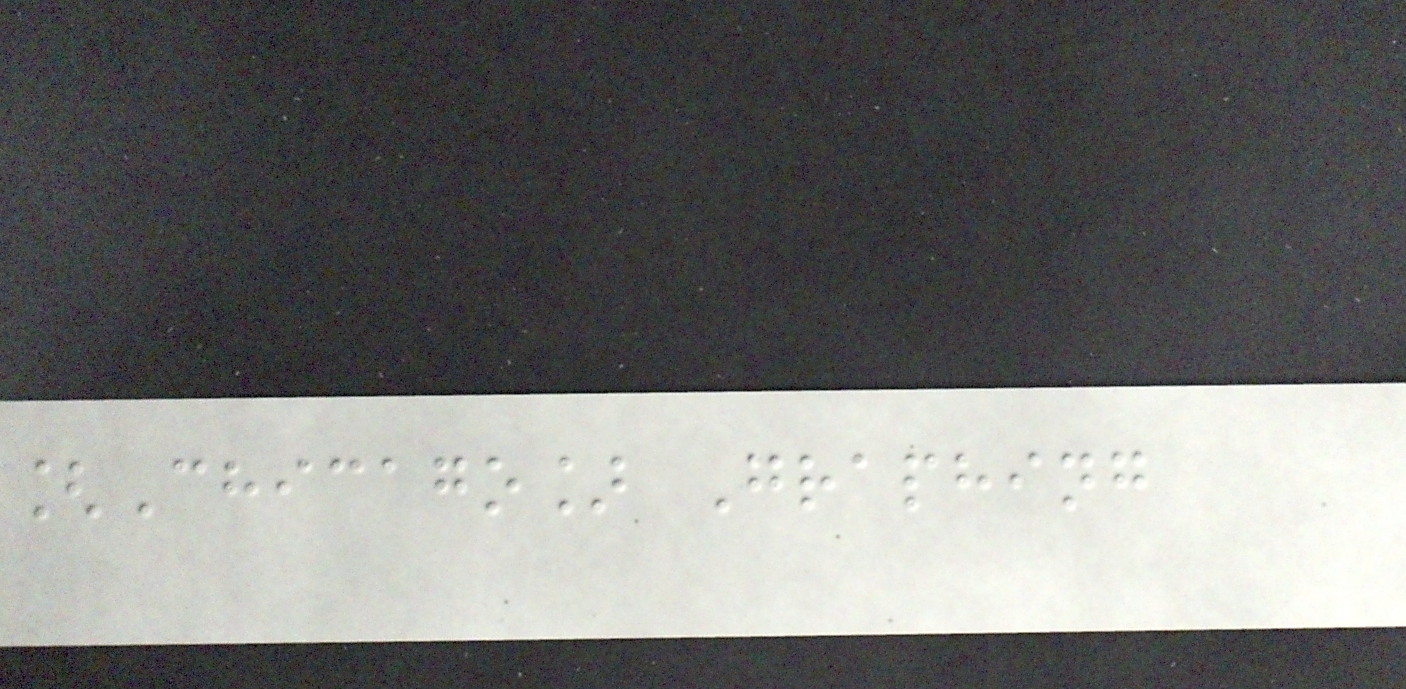[Chicago] Graphing
